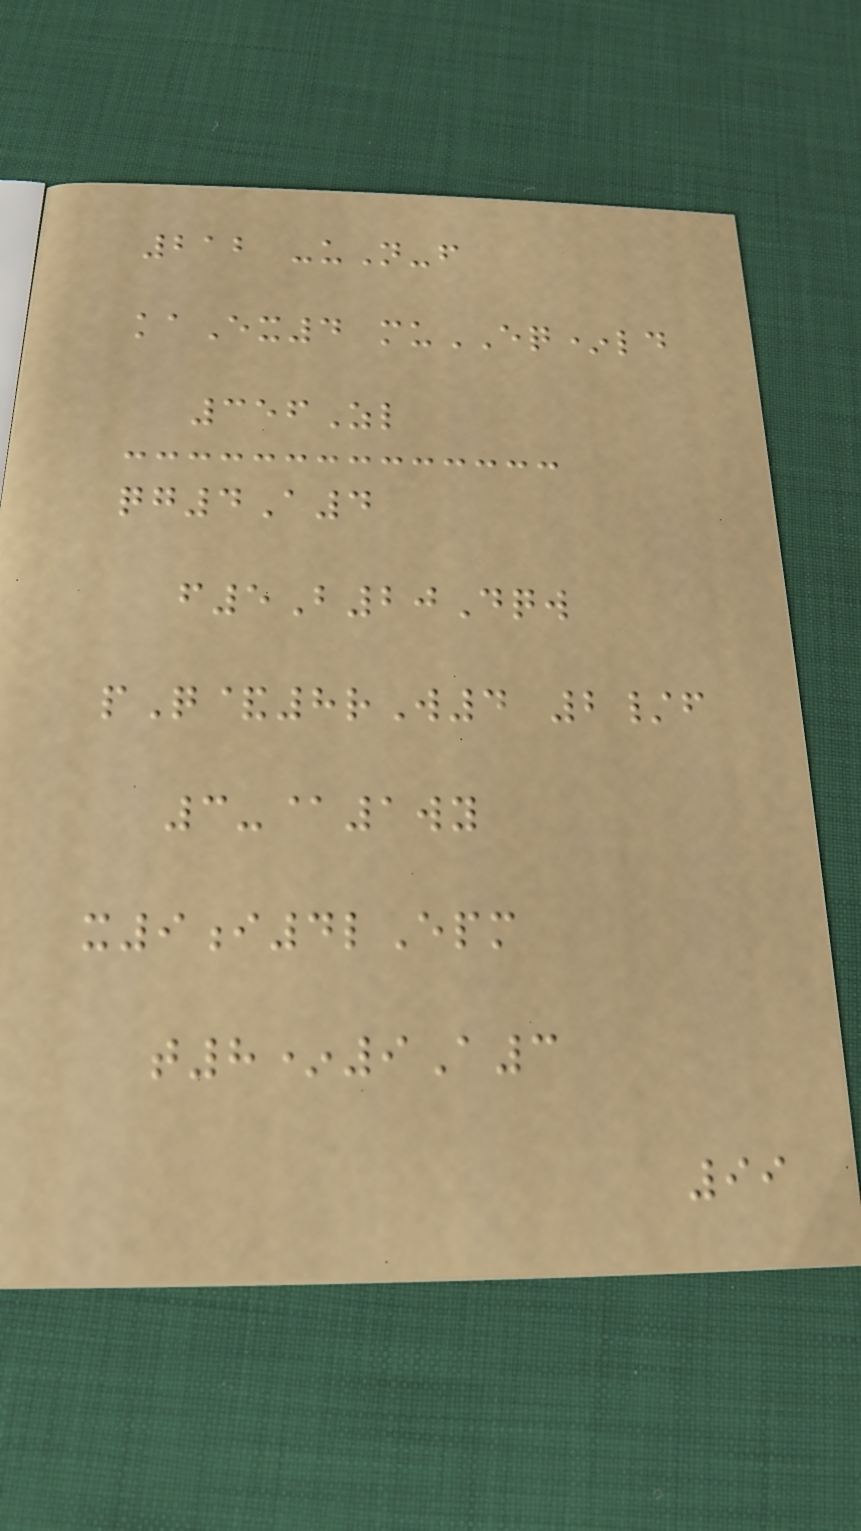212 -uN-f
kaEx4 muEQ*ld
356Zl
qg4A4
f5B20Dqw
pQ&8rW4 2/f
3-@1wy
x9i4lEpm
t8*9A3
99
